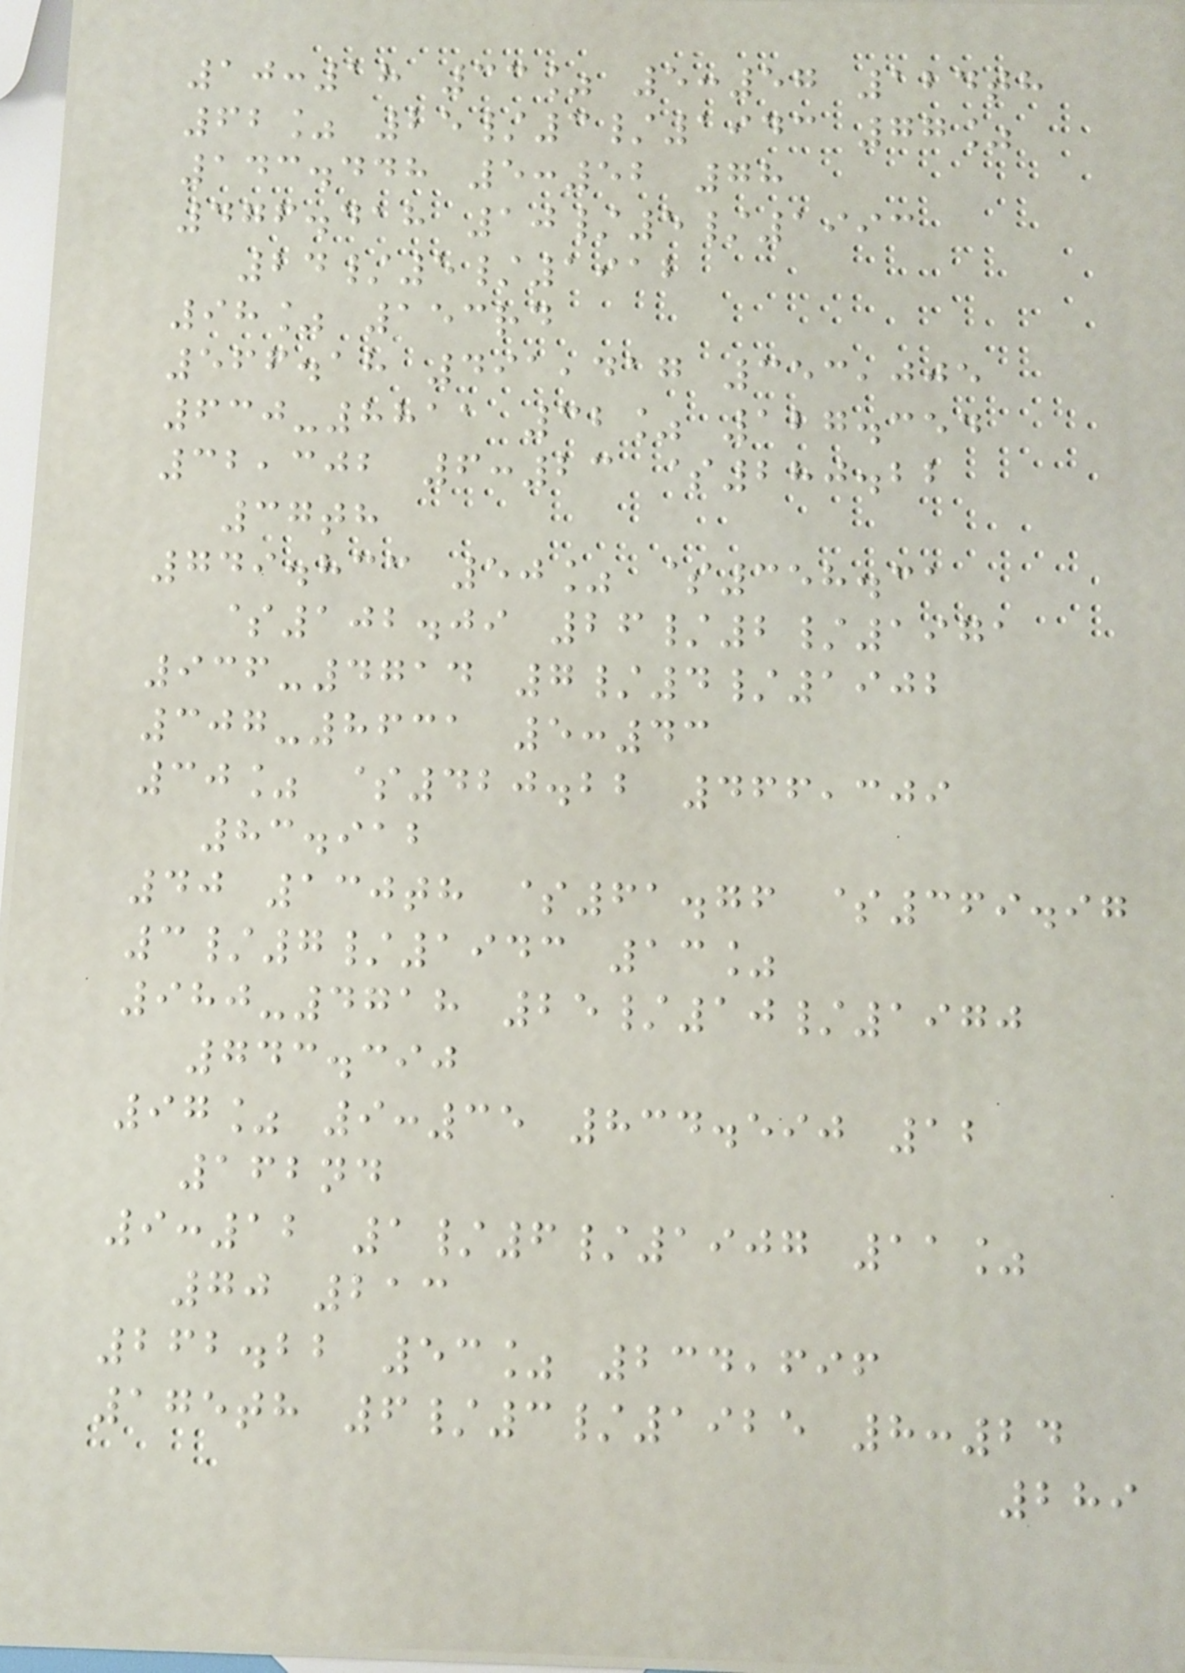10:18 33% 5:57 124th
62% 25/3/1943 77%
143.448 5:52 78
476.418 10/5/1993
24/5/1912
98% 153rd
566.18 491,417 353,005
630-8811 32% 127.354
32,302 6:23 $280.22
37th
749.833 50% $358.31
$102.09 26/2/1971
936-4714 7/4/1902
307-8631 5:43
30% $420.22 466,309
83.912
40 130th $61.76 $369.97
3/7/1943 13%
980-4718 25/10/1970
743.390
97% 9:35 834.590 12
162nd
9:12 1/6/1907 11%
70 213
262.22 53% 234,696
175th 6/3/1925 8:24
289
